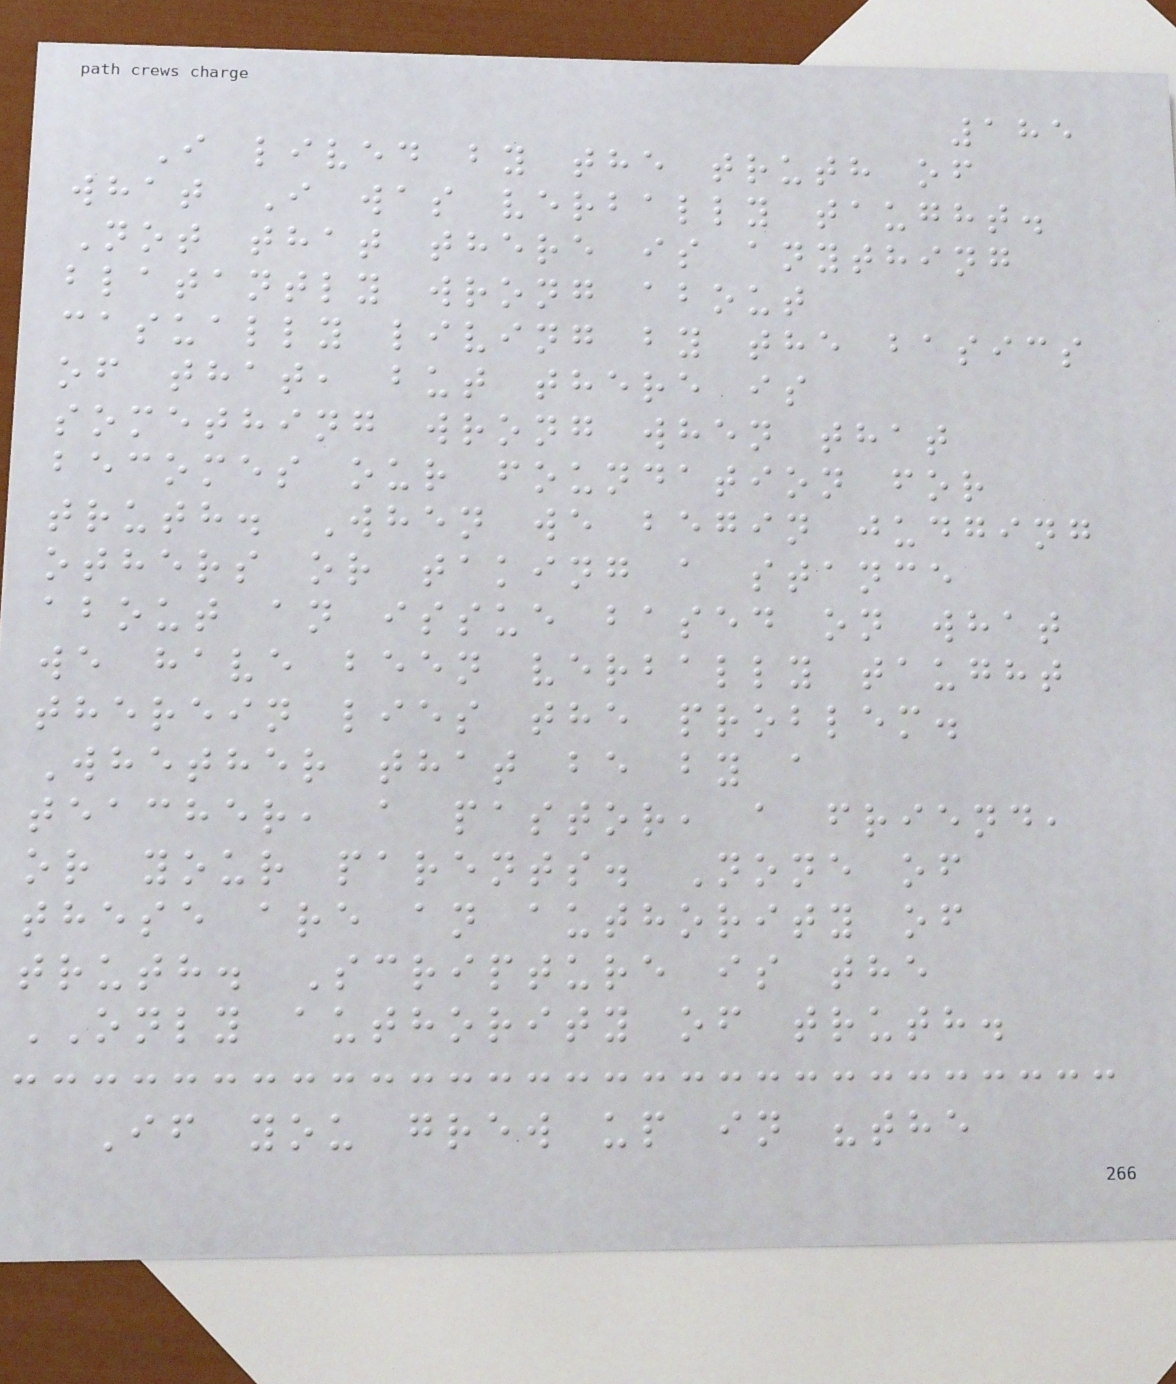185
I lived by the truth of
what I was verbally taught.
Not that there is anything
blatantly wrong about
casually living by the basics
of that, but there is
something wrong when that
becomes our foundation for
truth. When we begin judging
others or taking a stance
about an issue based on what
we have been verbally taught
therein lies the problem.
Whether that be by a
teacher, a pastor, a friend,
or your parents. None of
these are an authority of
truth. Scripture is the
ONLY authority of truth.
If you grew up in "the
